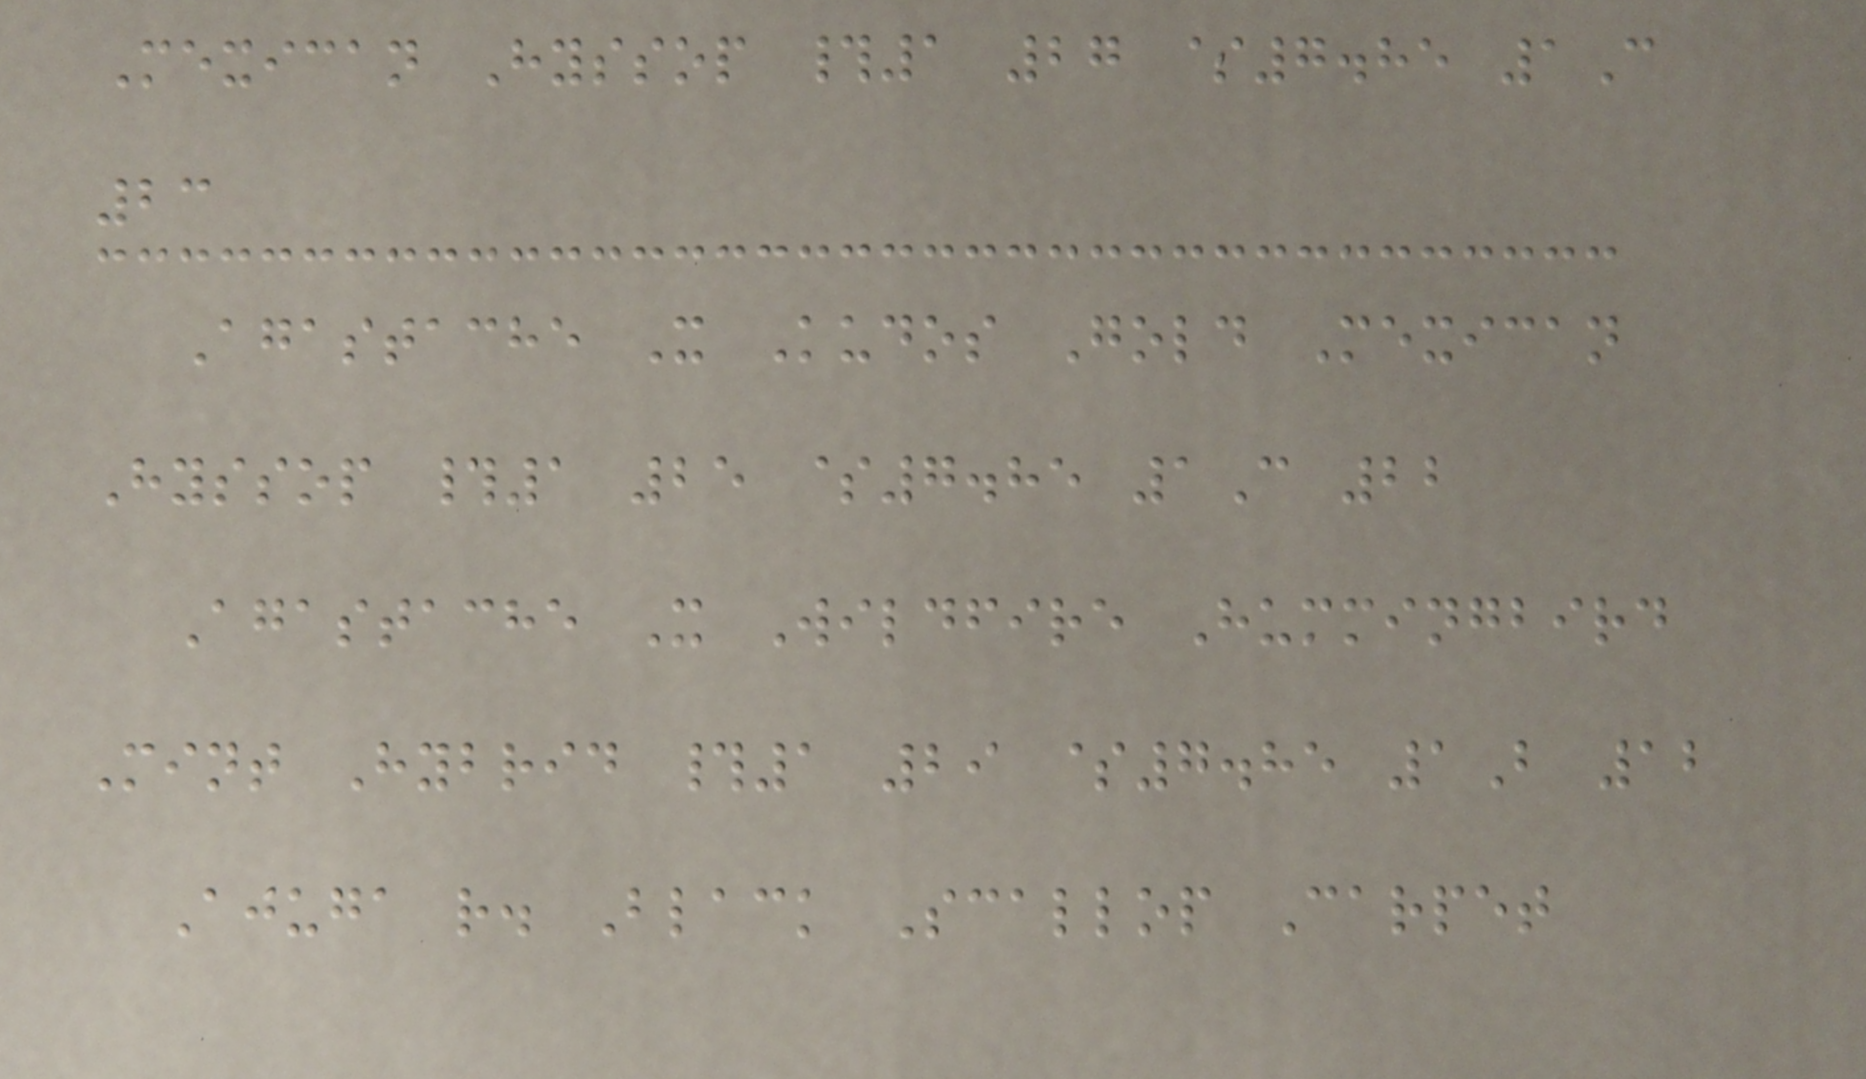Mexican Hyssop #1 27 $7.85 1C
23
Agastache X Kudos Gold Mexican
Hyssop #1 25 $7.85 1C 22
Agastache X Wildfire Hummingbird
Mint Hybrid #1 29 $7.85 1B 12
Ajuga r. Black Scallop Carpet
